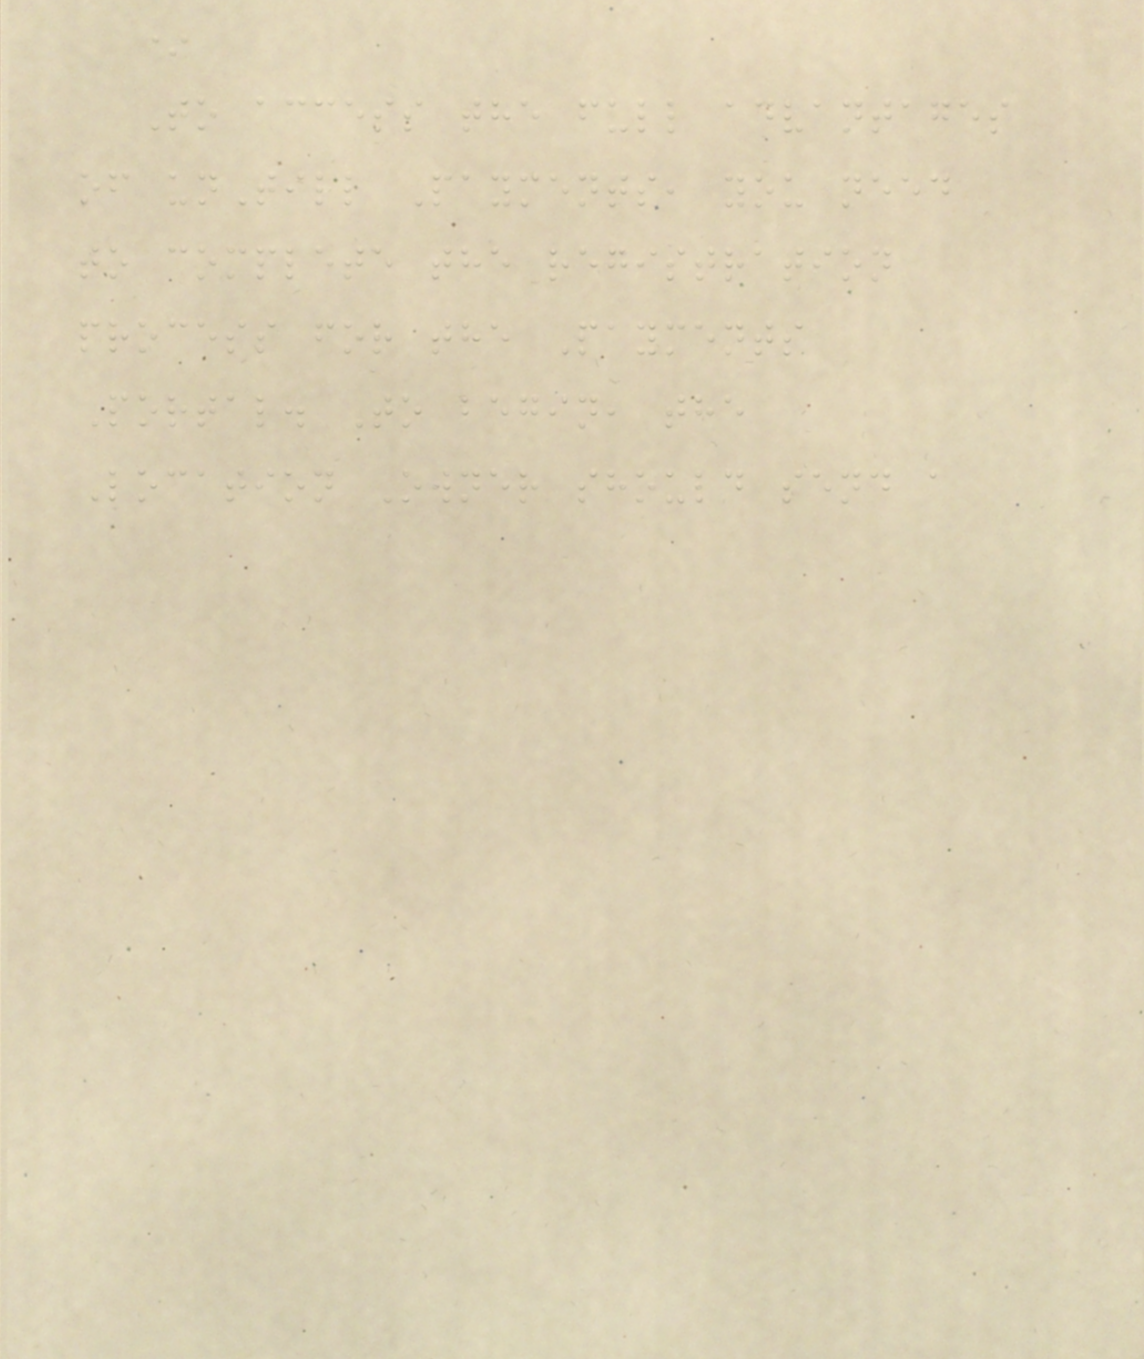*
To access the full advantages
of unTill Payments, you need
to complete the registration
process for the Payments
Portal. To begin, the
Location Owner should send a
